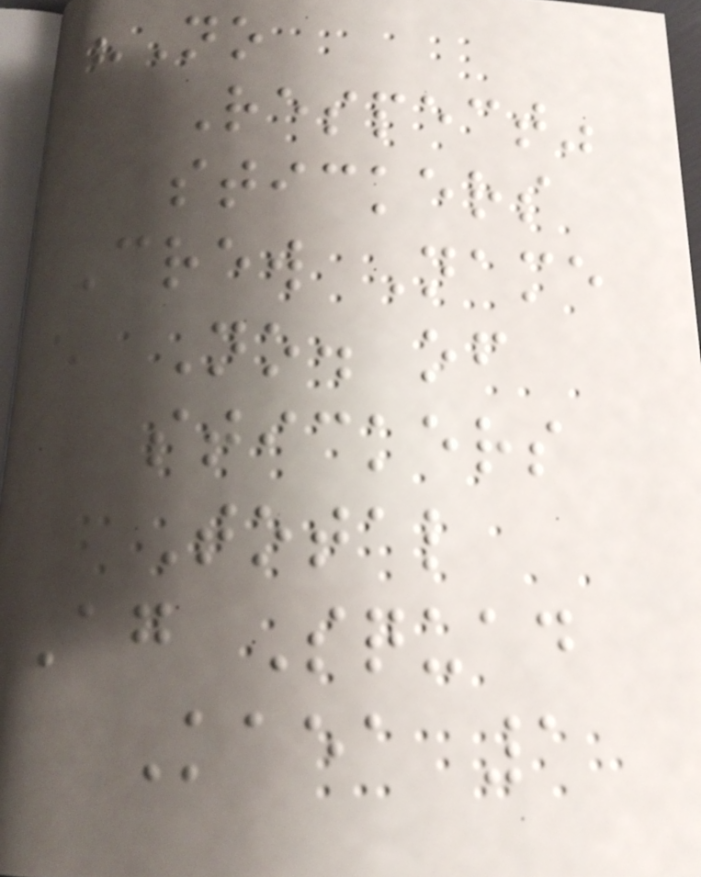"No
Respect"
stickers
Crew Name
No. of
stickers
Total
Ag Squad
Kaea 1
